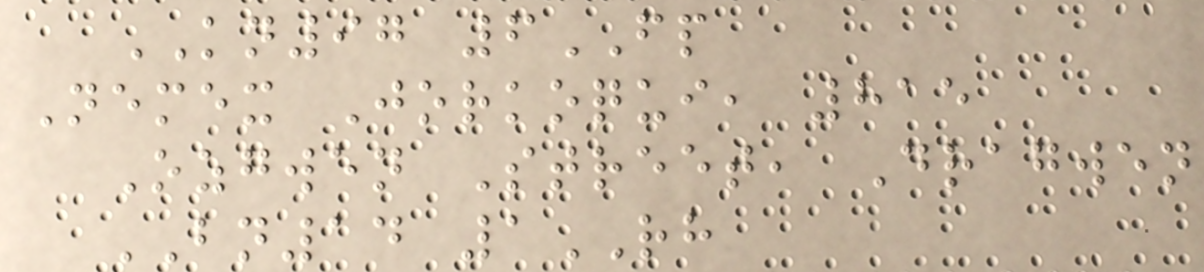KN97 6FP
Nemex Jorkoqui, 815
Ozgwen Street, Dragwen
BN14 1RH
